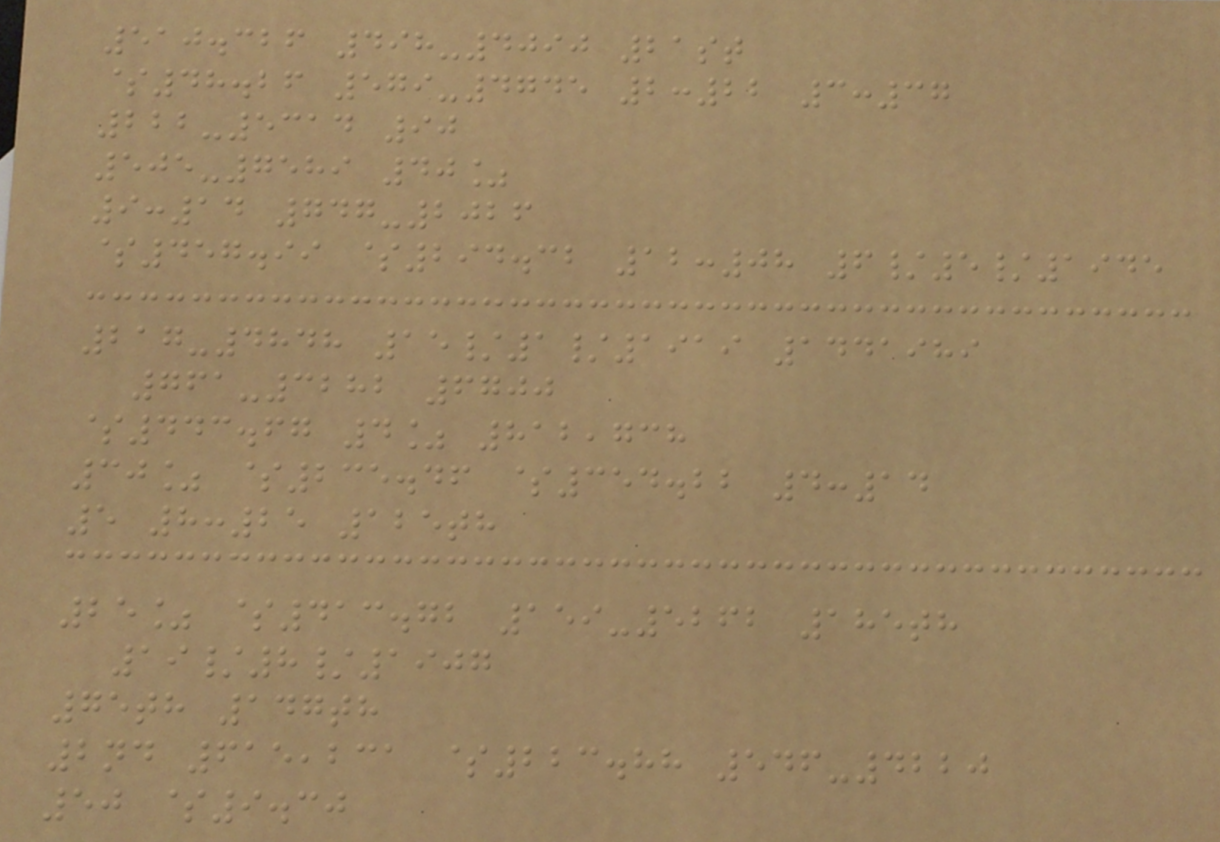510.326 498-4090 21st
$48.26 579-4745 2:22 3:37
222-5314 90
505-7589 40%
9:14 747-2026
$457.99 $294.32 12:08 6/5/1945
217-4848 15/1/1919 1441989
761-3282 6700
$443.67 4% 812,738
30% $235.46 $354.22 4:14
5 8:25 125th
25% $413.72 159-5262 185th
19/8/1907
75th 147th
2nd 615,231 $223.88 546-4220
50 $9.30
